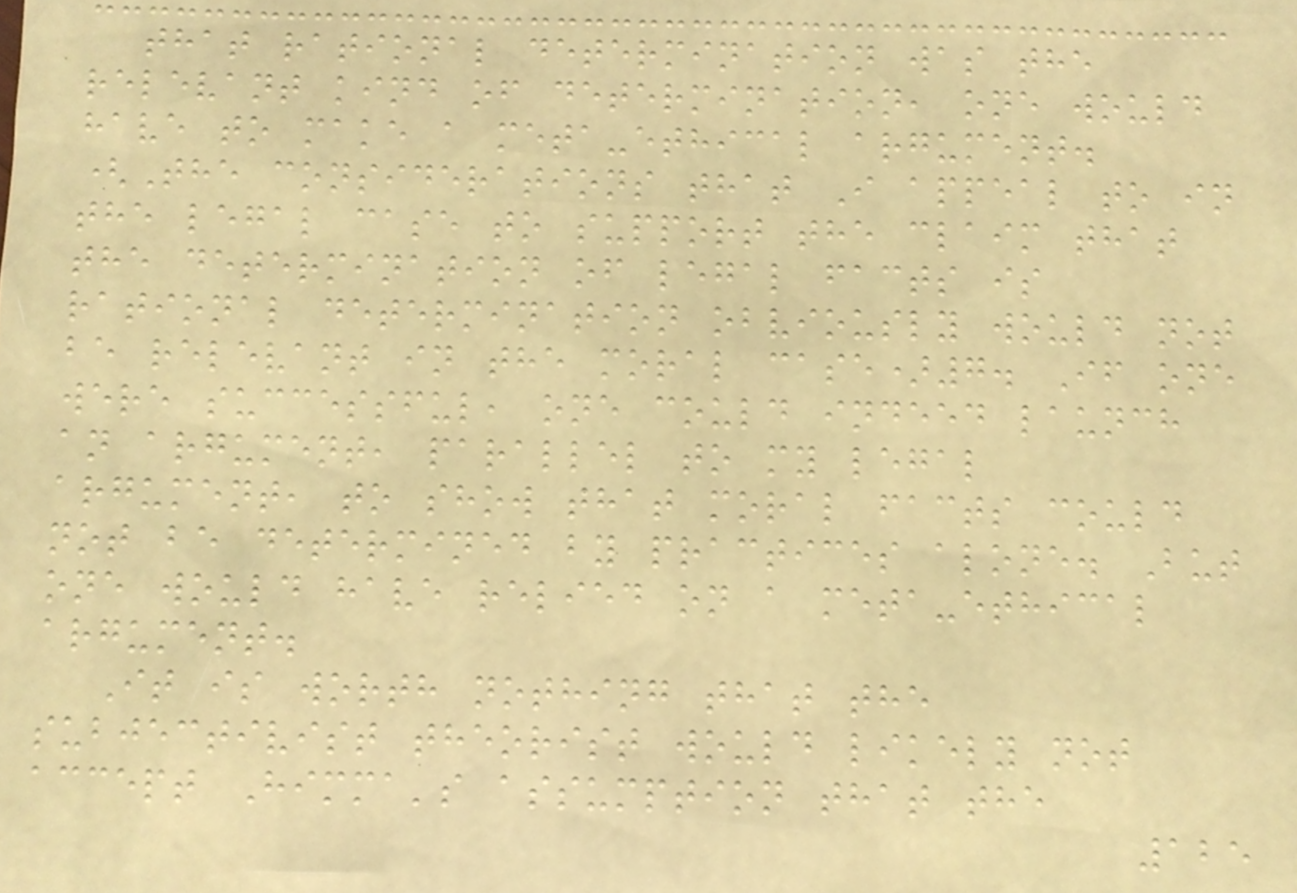that rational determination was the
relevant kind of determination, one would
have to make a meta-ethical argument.
(The considerations that I appeal to in
the legal case to support the claim that
the determination of legal facts is
rational determination obviously would not
be relevant in the moral case)7. If one
were successful, one could indeed launch
an argument, parallel to my legal
argument, to show that moral facts could
not be determined by practices alone. But
one would have relied on a meta-ethical
argument.
It is worth nothing that the
subjectivist theorist would likely not
accept Himma's assumption that the
125
